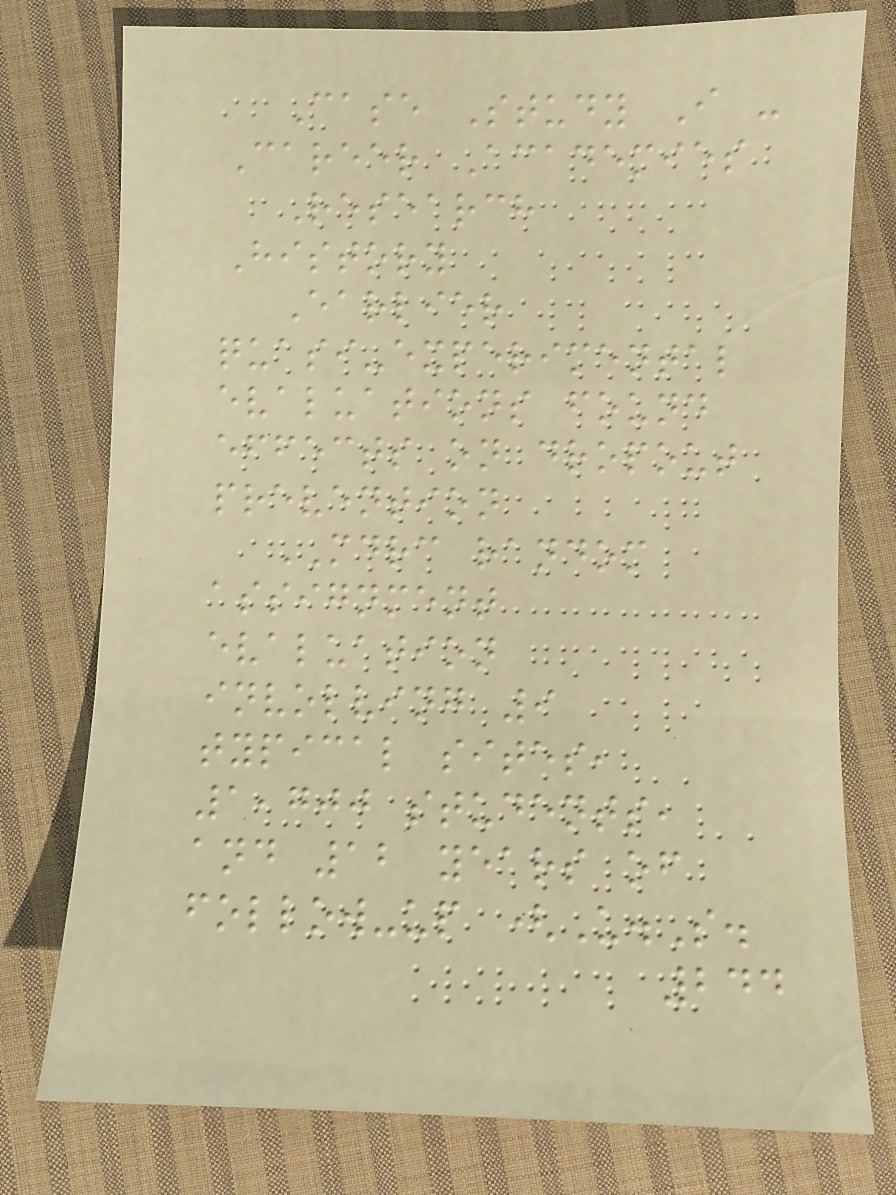Case Study I -
Career Academies
Research
History
Earlier
quasi-experimental
evaluations found
effects on dropout
prevention
MDRC random
assignment
evaluation
involving 9
typical sites,
1,700 students,
and 12 years of
follow-up (U.S.
244
